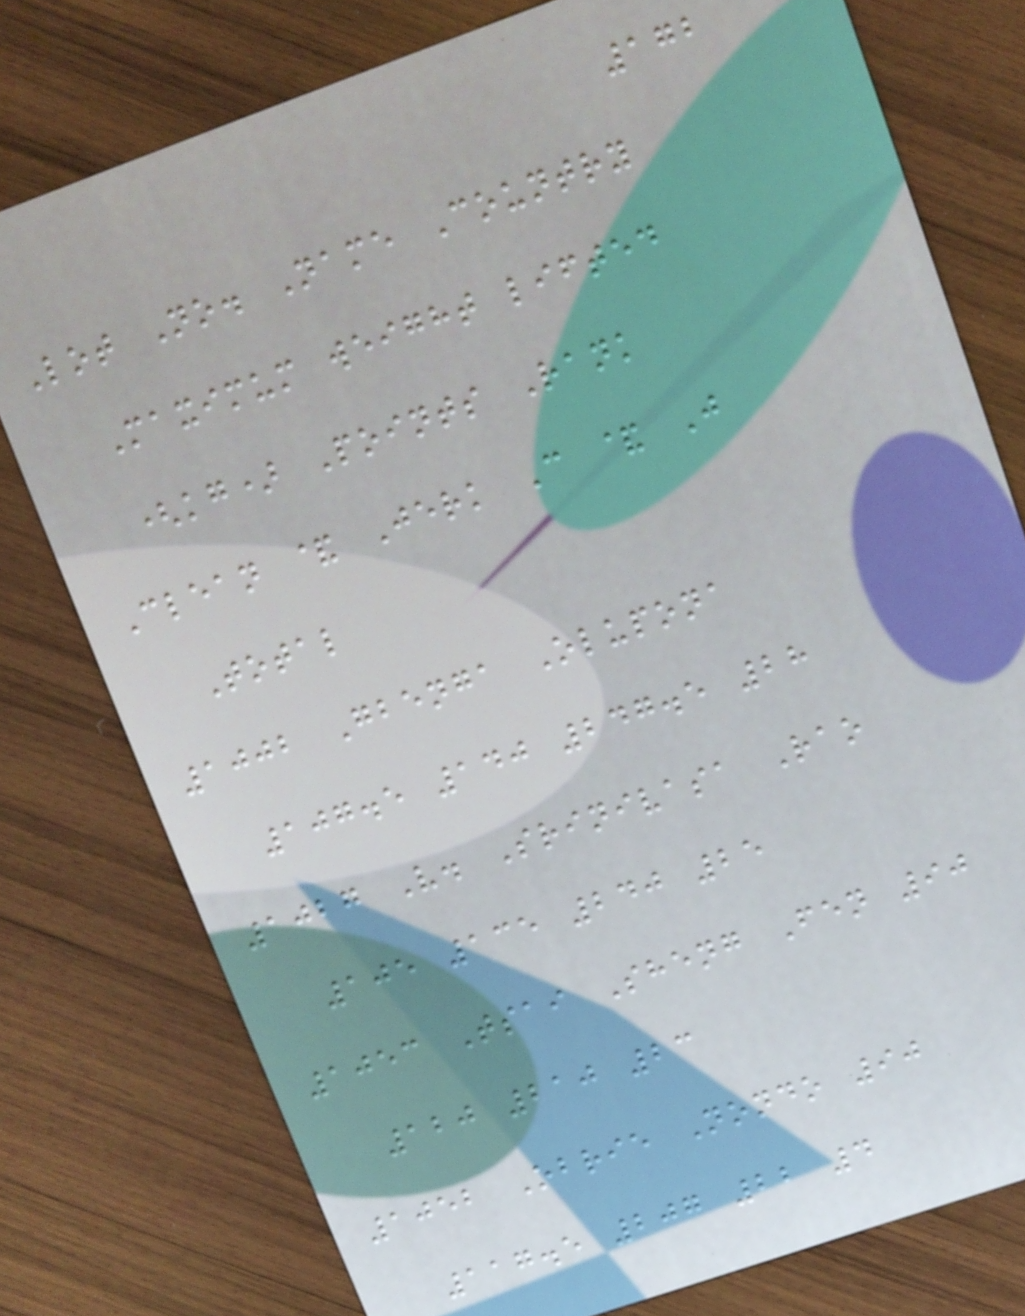172
Lot No. Name Country
Maximum weight lifted
(kg) Points Rank
Clean & Jerk C & J
Total
1002 Gbenga Olupona
107.5 140 247.5 28
1027 V. Srinivasa Rao
105 135 240 25
1053 Tsai Sheng Fen 90
120 210 23
1052 Obrie Nondo 90
117.5 207 22 4
